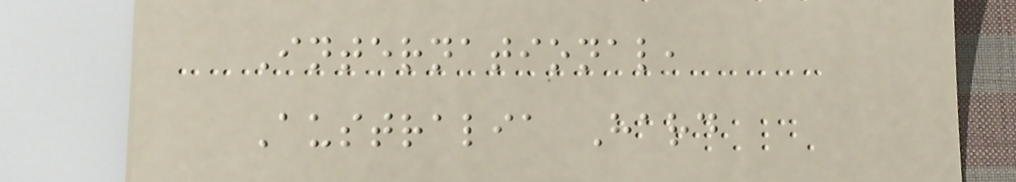International,
Australia Hard
